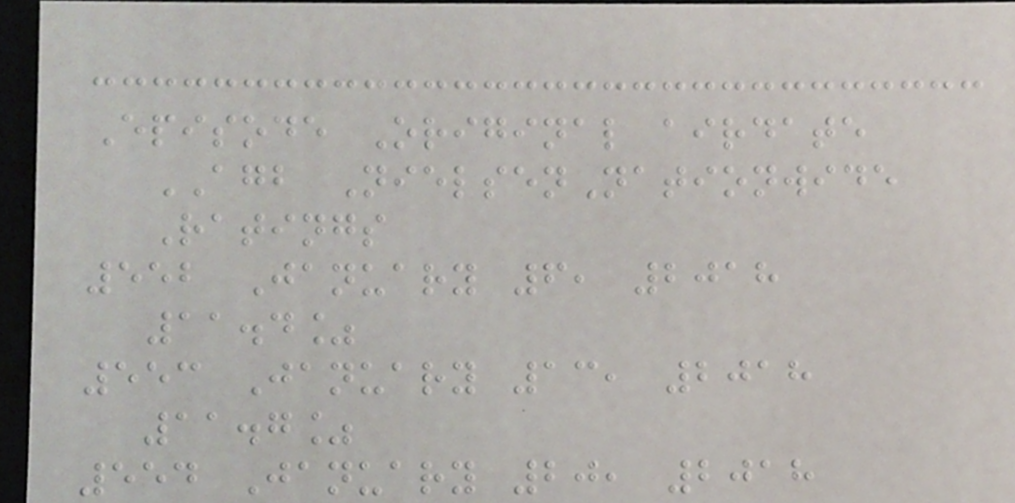Episode Original airdate
AGB NielsenNationwide
Ratings
552 January 6, 2018
11.4%
553 January 13, 2018
11.7%
554 January 20, 2018
